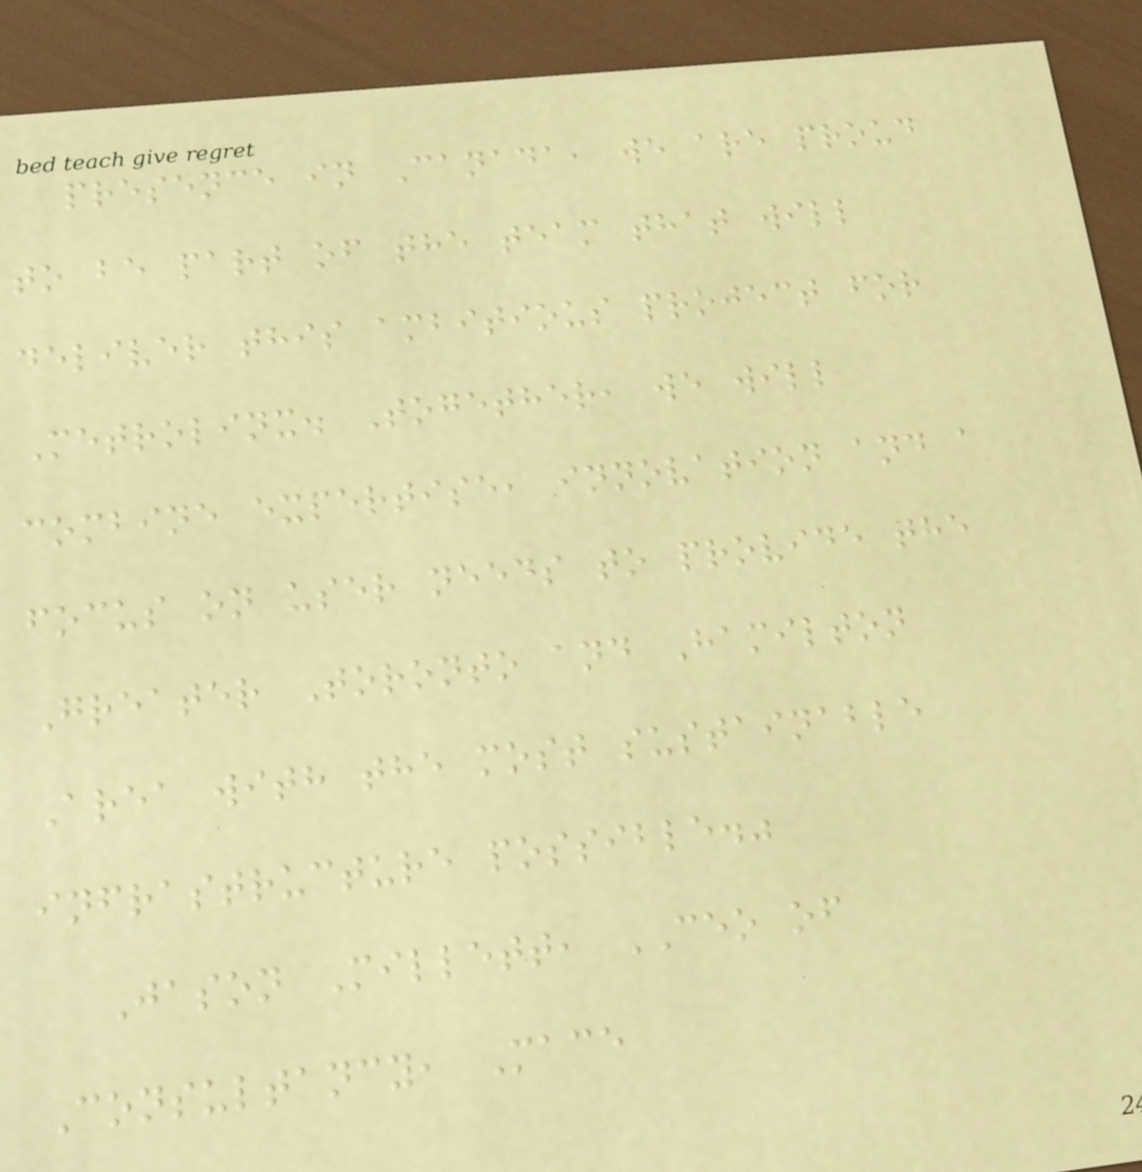presence in Canada, we are proud
to be part of the team that will
deliver this ambitious project for
Metrolinx. Together, we will
combine expertise, innovation and a
focus on user needs to provide the
Greater Toronto and Hamilton
Area with the most sustainable
infrastructure possible."
Jason Millett, CEO of
Consultancy, Mace
